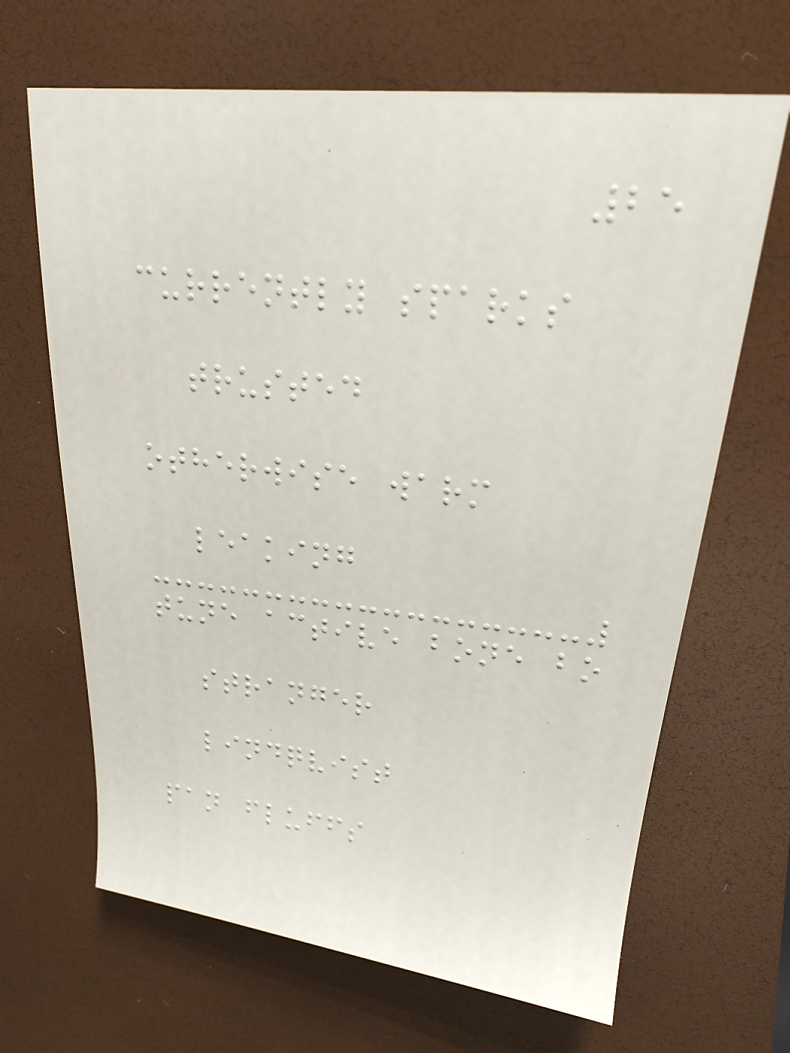25
currently sparks
trusted
otherwise warm
leaking
tune active bone bo
stranger
lindqvist
pan fluffs
